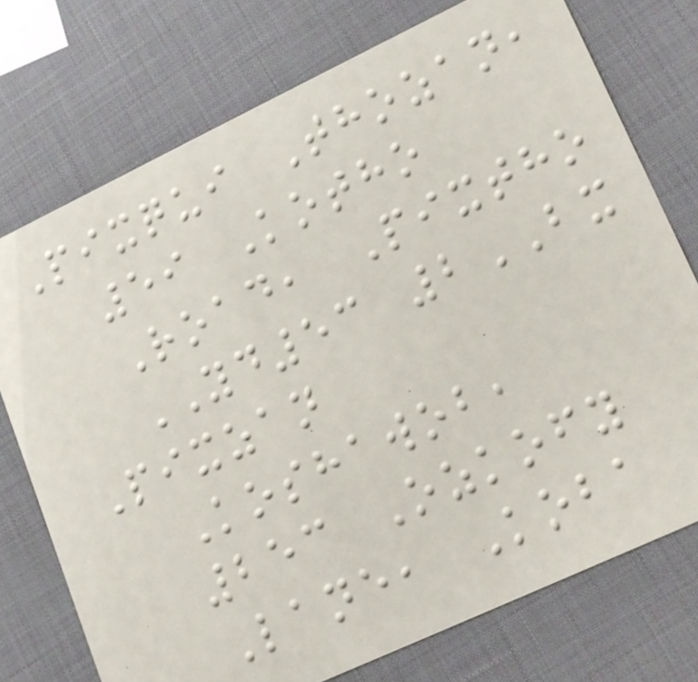Pixqui Thozan,
59 Kotho
Road, Pixtho
YD53 2BX
Pixzan
Koshawob,
253 Ozkofy
Lane, Koba
